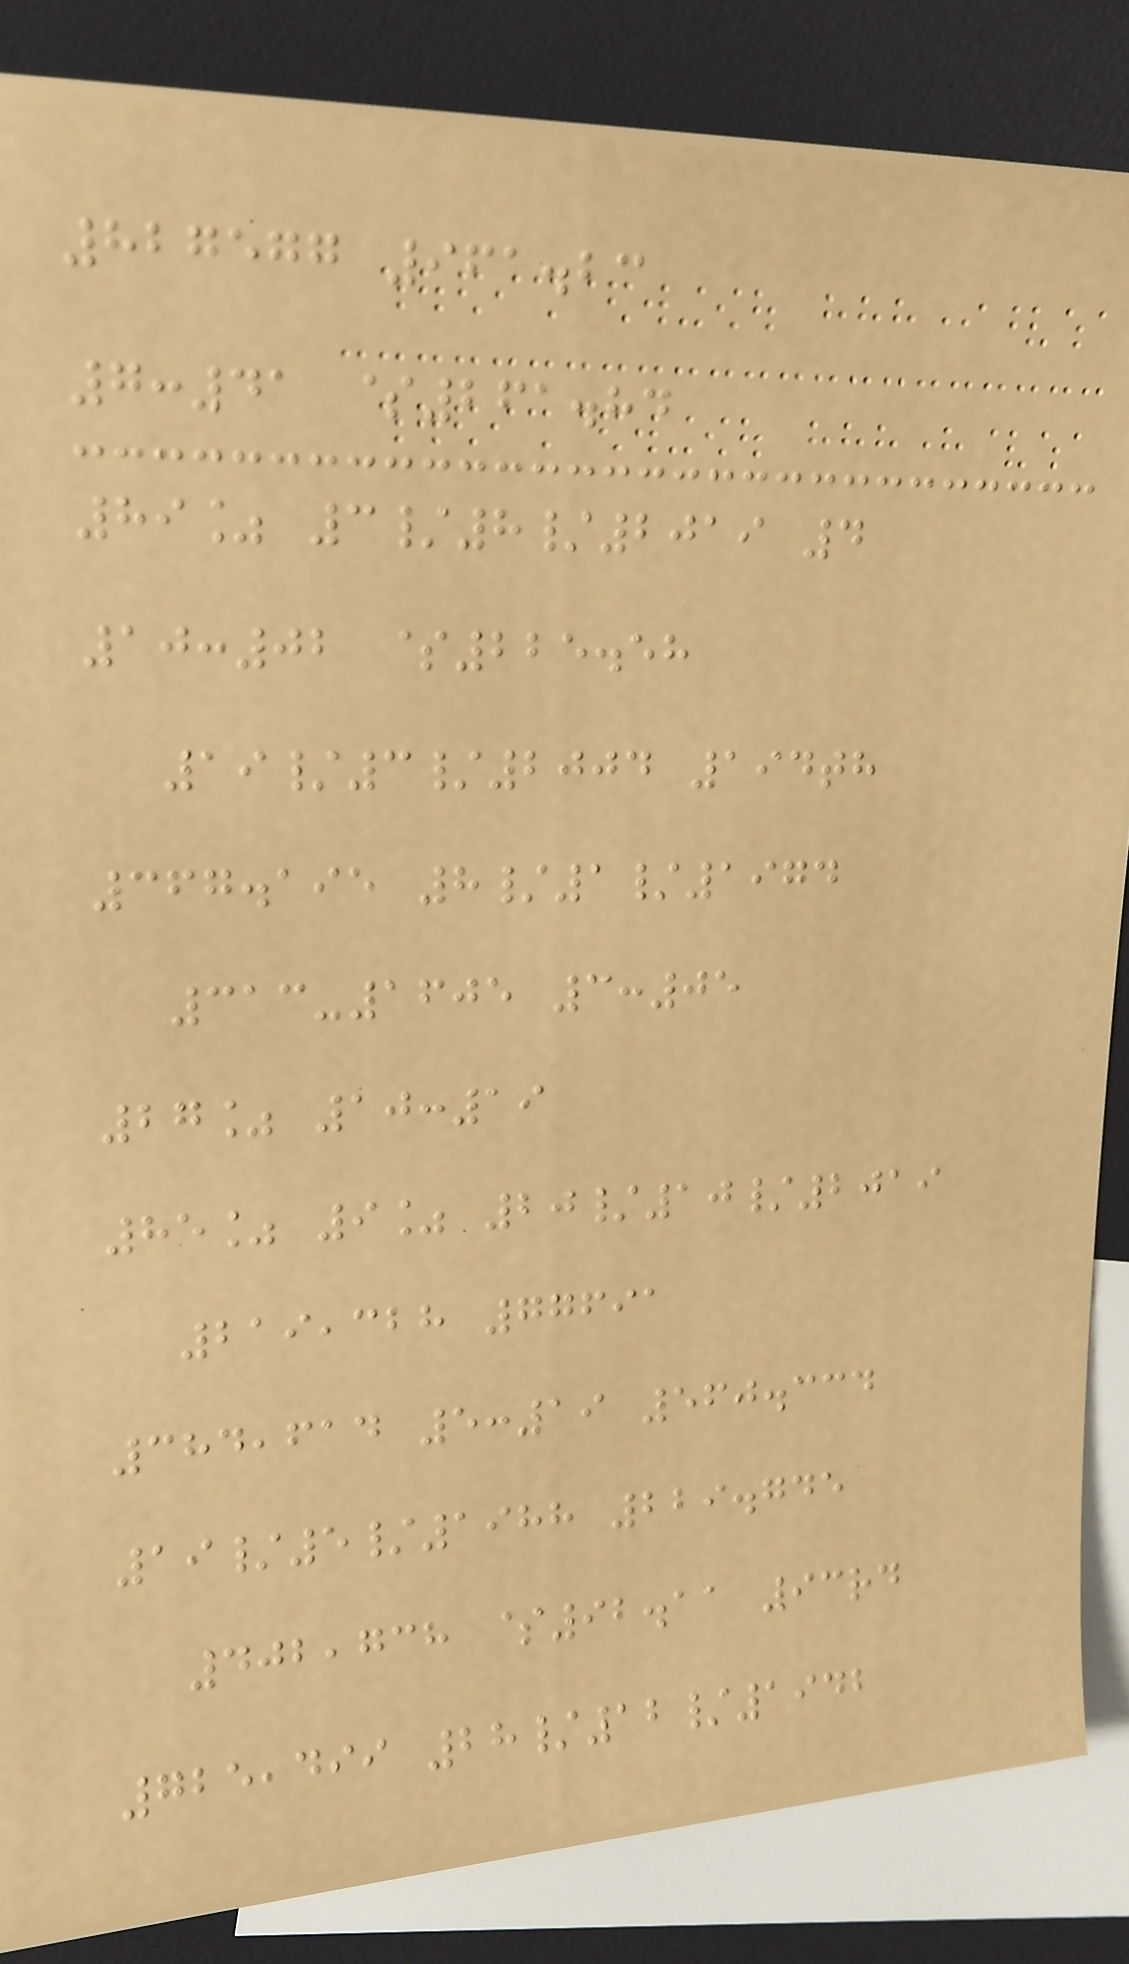827577 961.23
7:41 $261.84
89% 3/8/2019 4
10:02 $225.58
19/3/2004 194th
367.195 8/1/1974
313-1605 3:05
27% 10:19
85% 9% 20/10/2019
219,328 77691
384,614 5:19 560.334
19/5/1988 229.745
402,738 $92.11 93rd
725,499 28/12/1942
